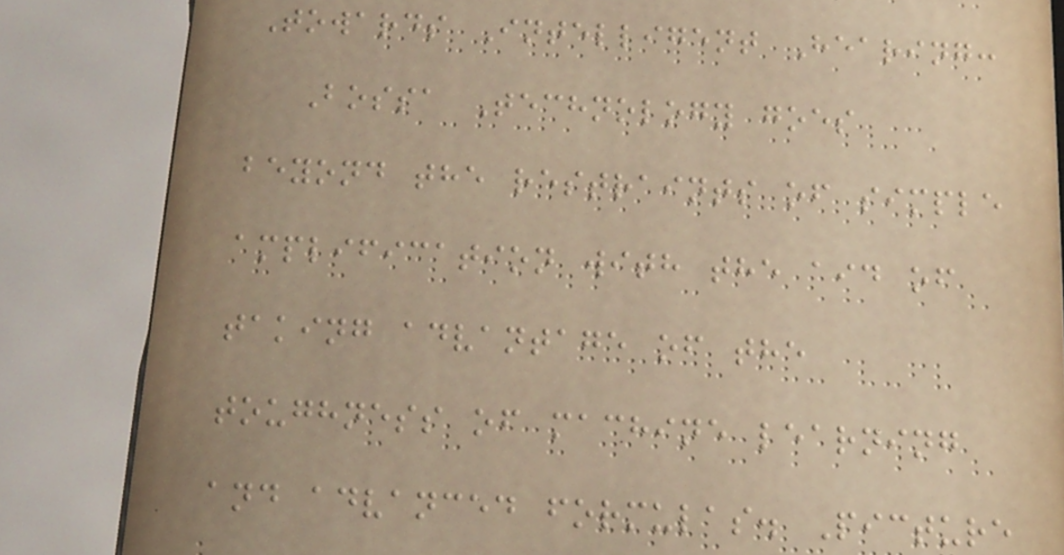Towards Intelligent Hearing:
Bossa Technology goes
beyond the restraints of simple
amplification with the aid of
taking advantage of the
toughness of machine learning
and advanced formulas. Picture
